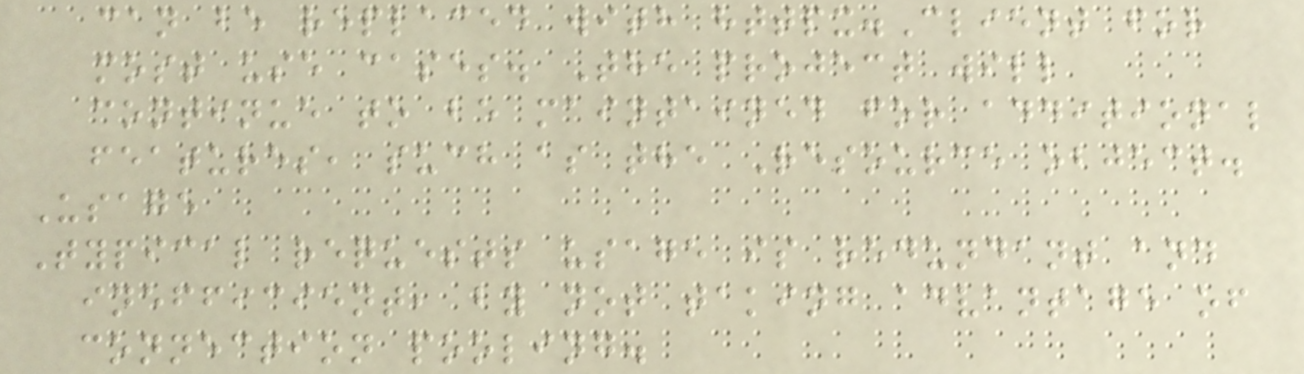can be replaced with httpx.Client for
most use cases. The project will
continue to be maintained for additional
features, such as the Resource object.
Usage
Typical requests usage is redundant and
inefficient, by not taking advantage of
connection pooling.
